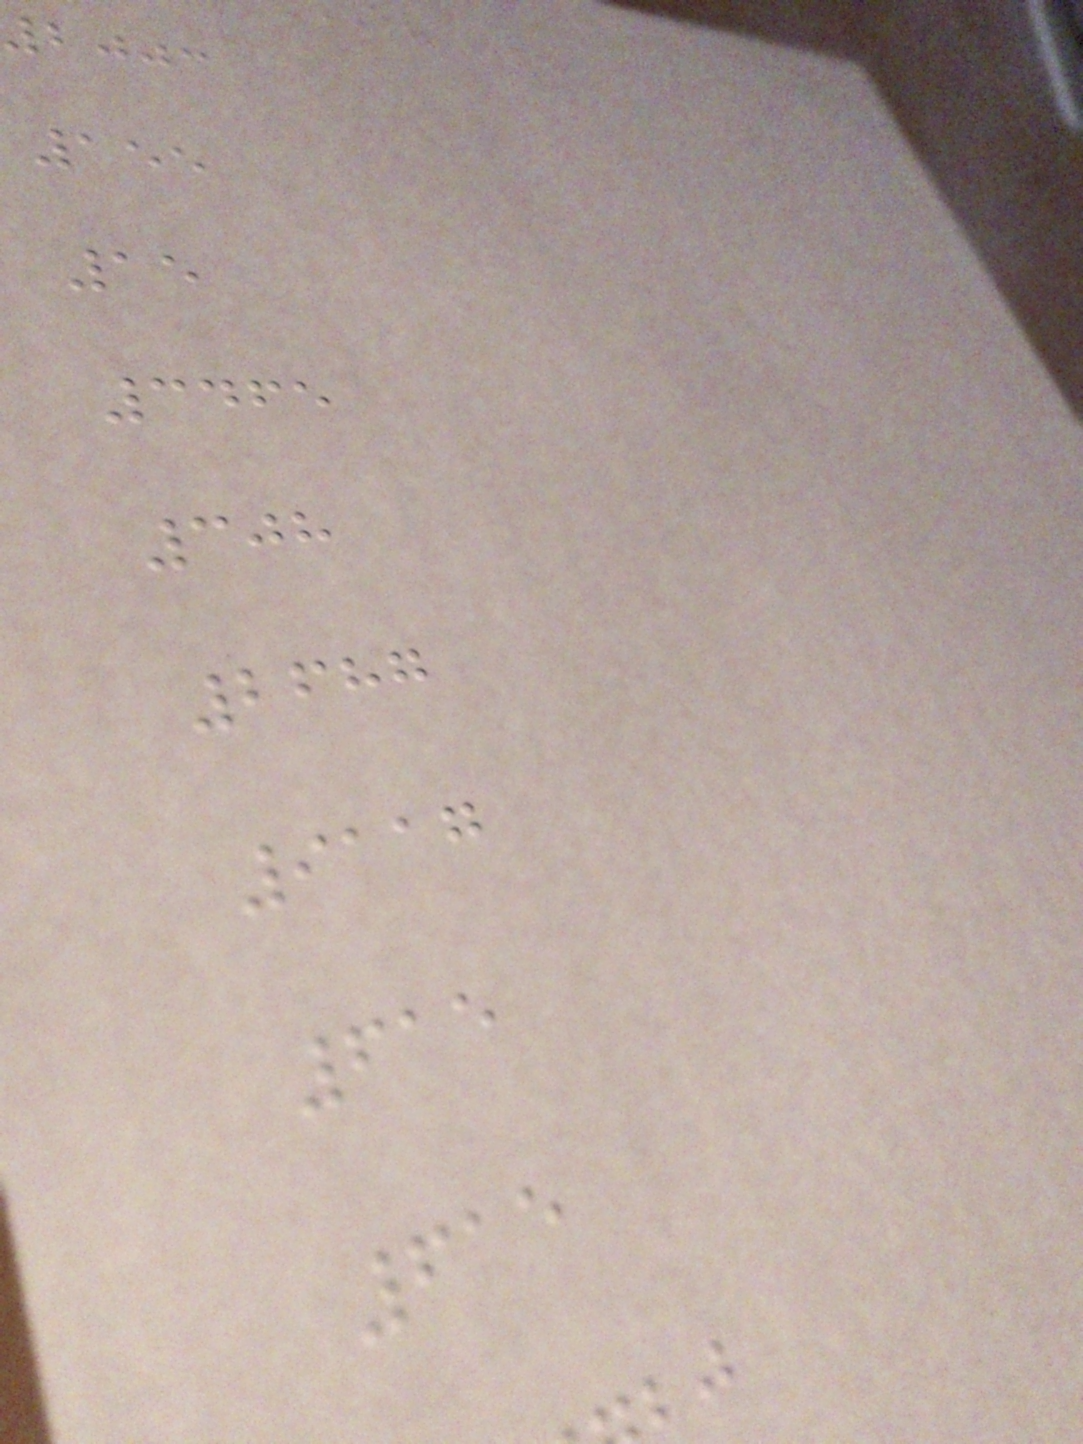bjjc
155
15
3465
308
2687
9117
615
615
